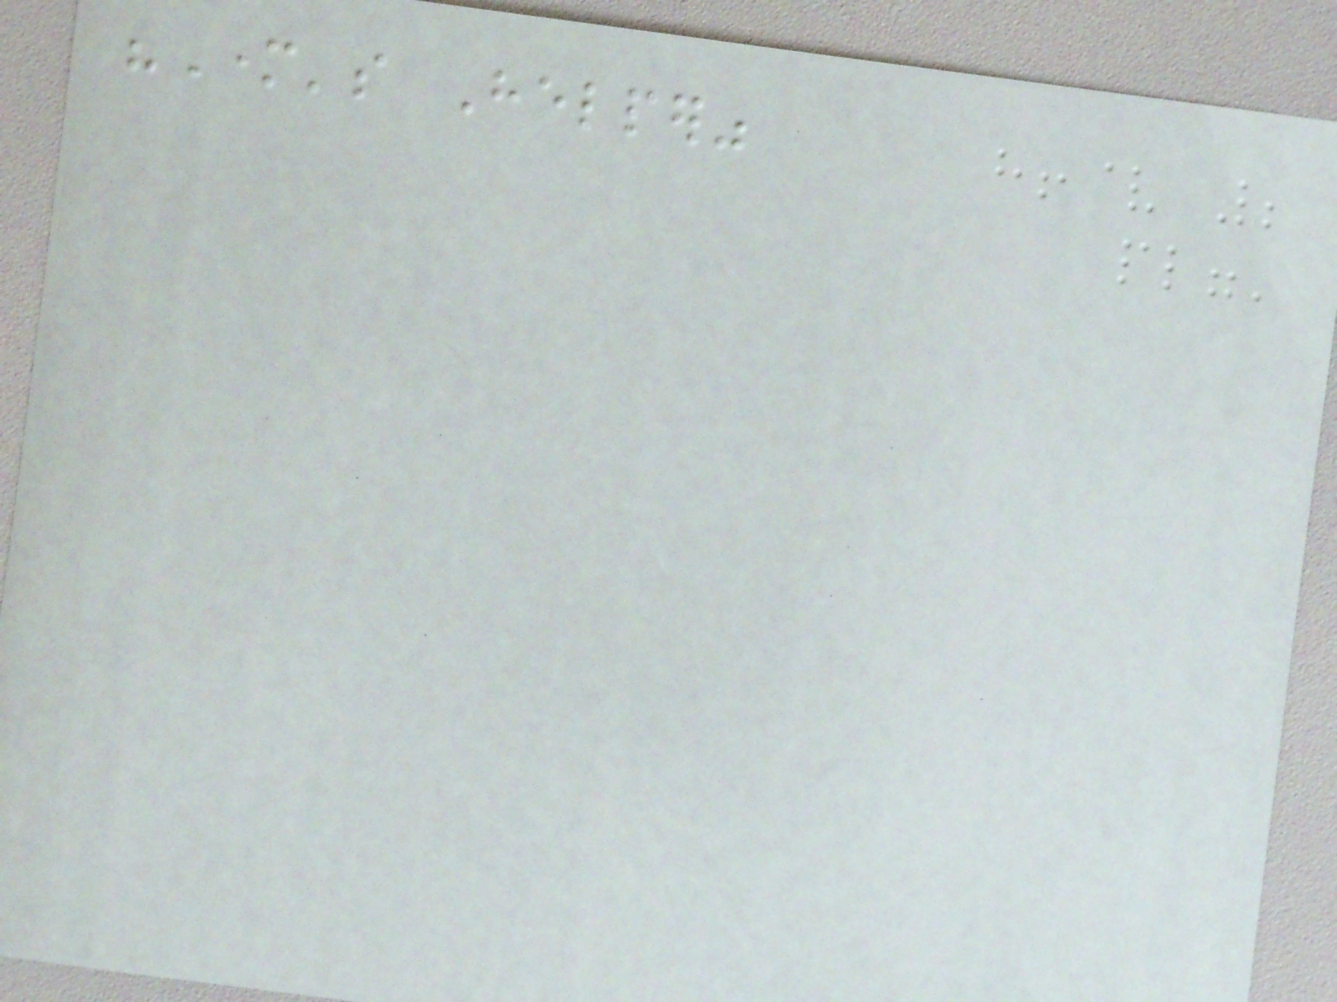"Mother's Helper"
